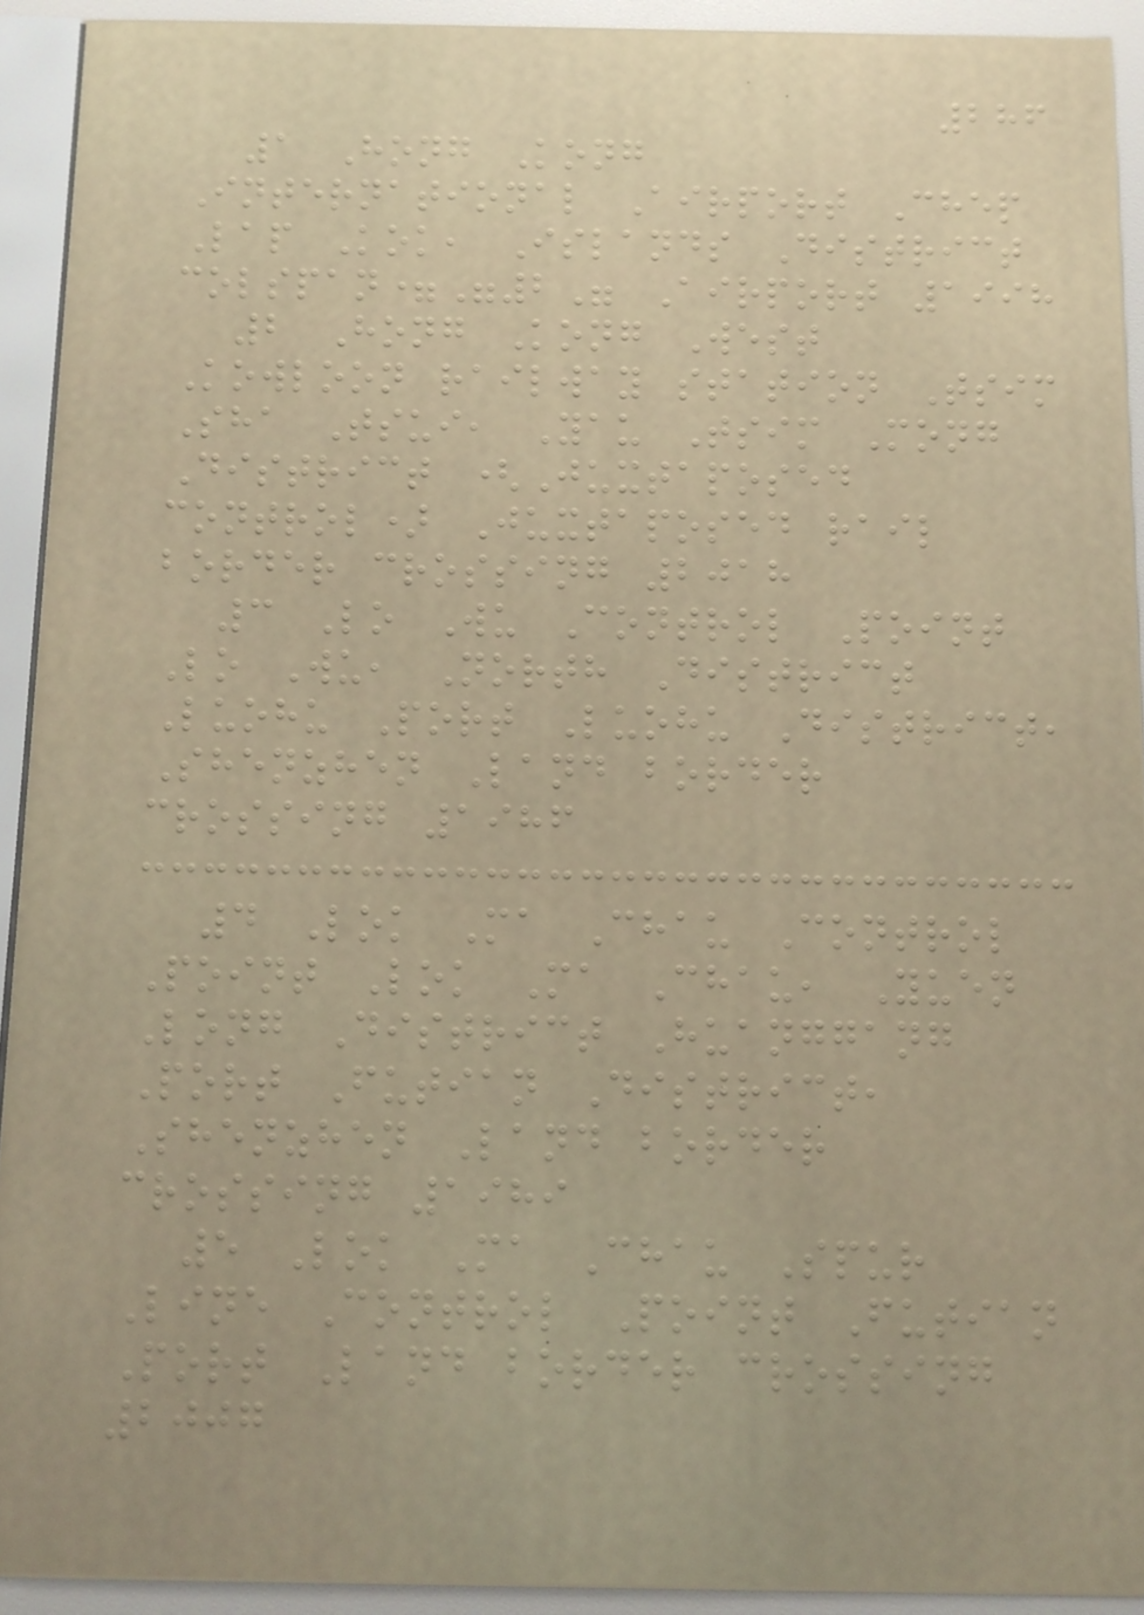286
1 Hong Kong
International Airport Chep
Lap Kok, Islands District
colspan="2" Airport 1998
2 Hong Kong West
Kowloon railway station Tsim
Sha Tsui, Yau Tsim Mong
District (Juxtaposed
control) Juxtaposed rail
border crossing 2018
3 Lo Wu Control Point
Lo Wu, North District
Luohu Port Luohu District,
Shenzhen Land border
crossing 1986
4 Lok Ma Chau Control
Point Lok Ma Chau, Yuen
Long District Huanggang
Port Futian District,
Shenzhen Land border
crossing 1989
5 Lok Ma Chau Spur
Line Control Point Futian
Port Land border crossing
2007
